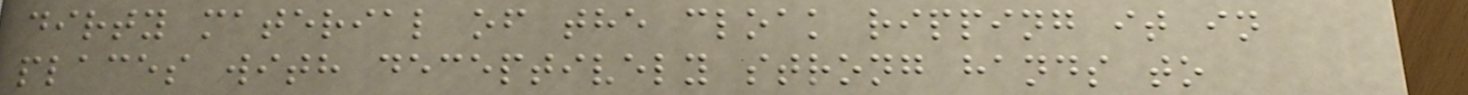dirty material of the cloak ripping it in
places with deceptively strong hands to
